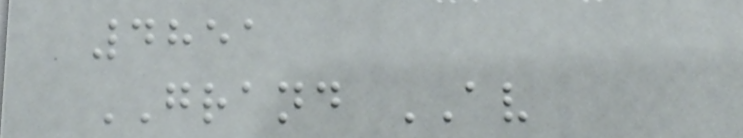4851
GRAND AV
